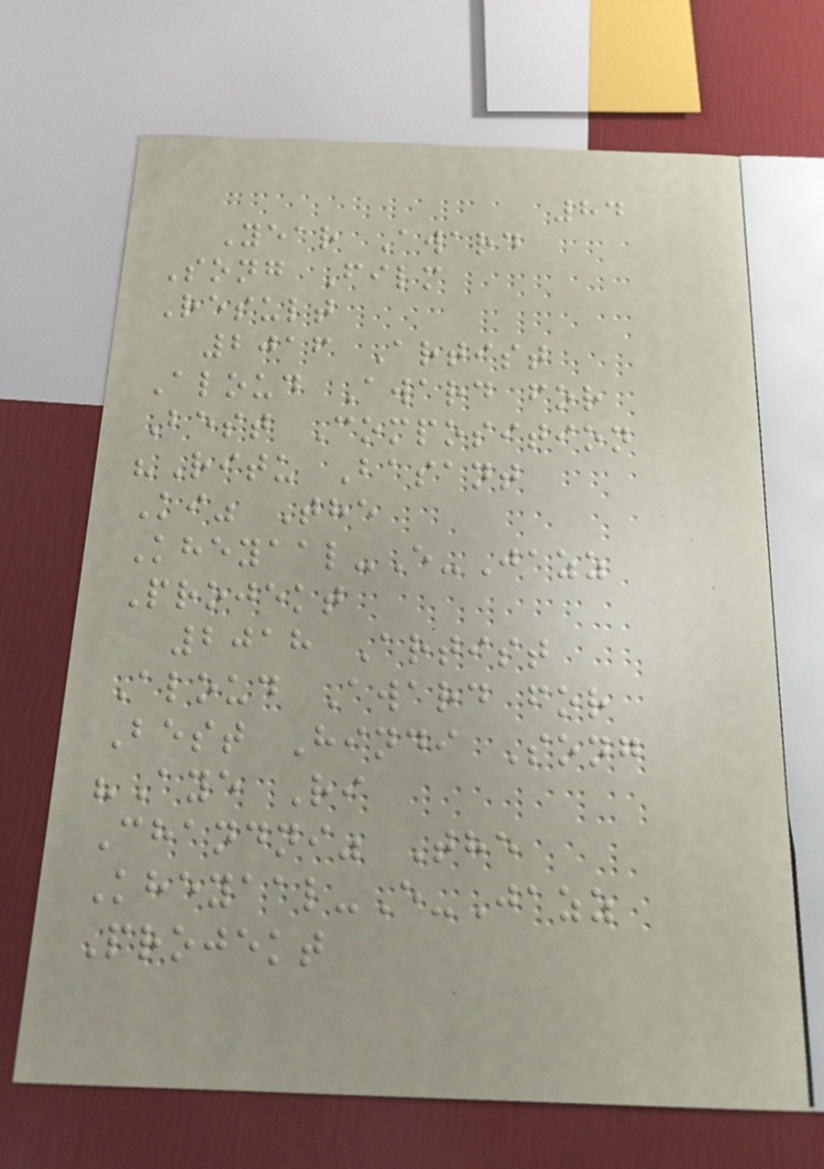84
Year Award
Song Film
Result
2016 Artist
Aloud Award for
Best Composition
"Ritu Basant
Ki" The
Kheyaal-E-Jazz
Projekt
2018 Artist
Aloud Award for
Best Hindi Song
"Aye Ri
Chandni" The
Kheyaal-E-Jazz
Projekt
